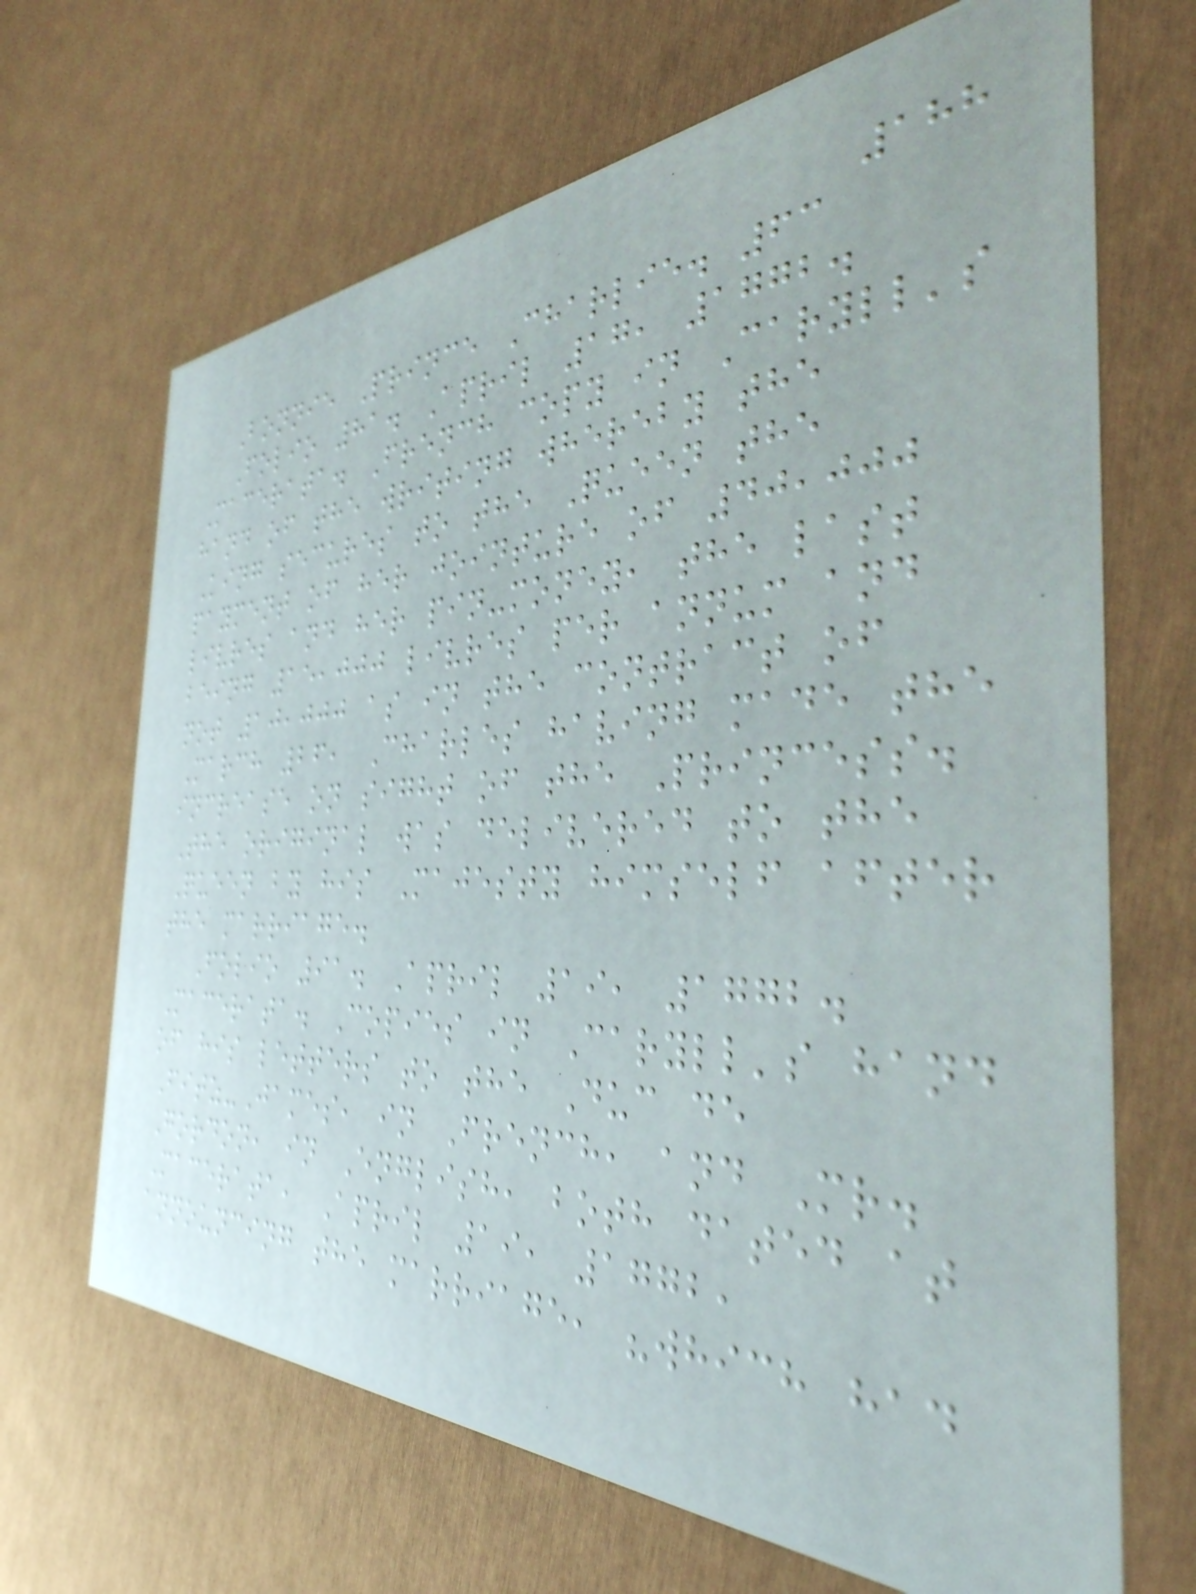188
Bonnie Prince Charlie. 63
Folio 81. April 17, 1772.
Macerata. French copy in Caryll's
hand of the writing whereby the
King secures to the Queen the
payment of her jointure of 40,000
livres and her pin-money, the last
being 15,000 livres per annum and
not 10,000 as in the contract of
March 26, Charles having made the
increase on sight of the Princess.
The original was delivered to the
Queen by his Majesty himself after
the marriage.
Folio 91. April 19, 1772.
Macerata. Copies in Caryll's hand
of his letters to the Duc de
Fitz-James, in French, and Mr.
Gordon, in English, both dated at
Macerata, April 19, 1772,
announcing the marriage, "which had
